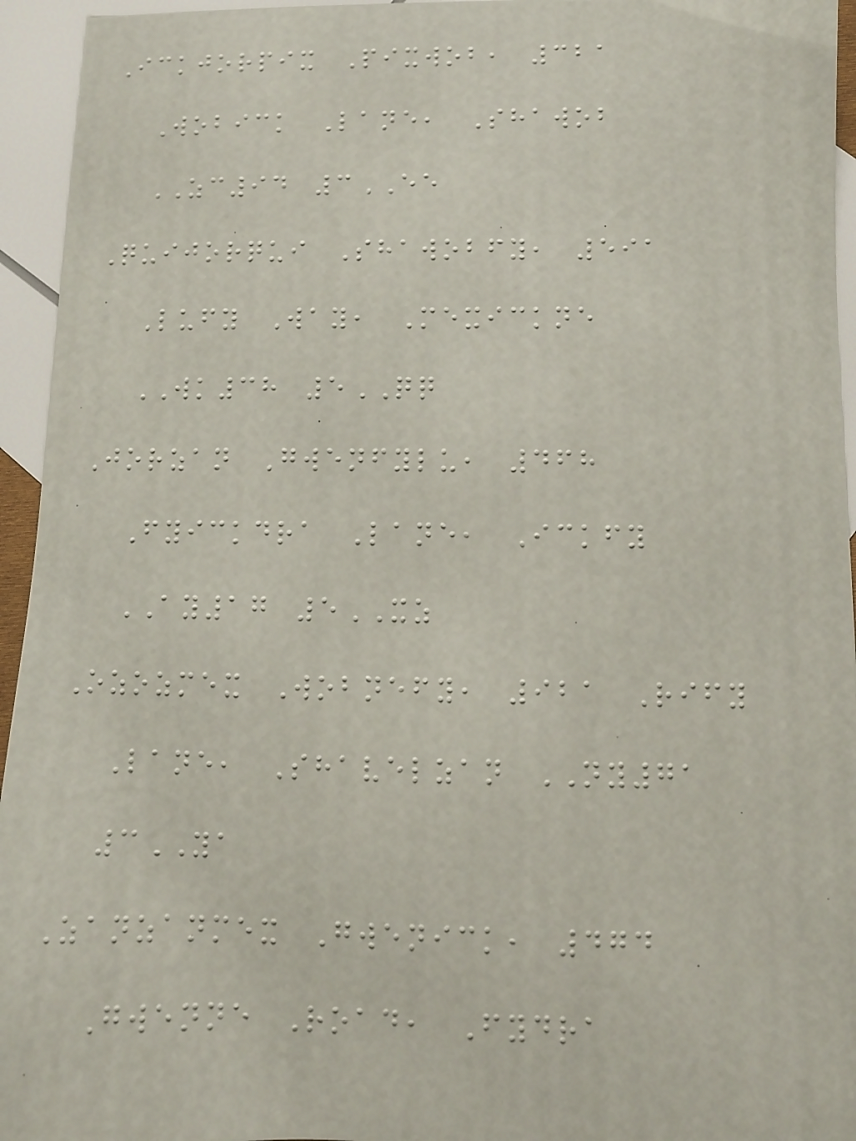Ickjorpix Pixwob, 321
Wobick Lane, Shawob
ZC94 3EE
Quijorqui Shawobfy, 591
Lufy Way, Mexickne
WK38 5QQ
Jorzan Gwenfylu, 468
Fyickdra Lane, Ickfy
AY17 5XZ
Ozozmex Wobnefy, 921 Rify
Lane, Shavelzan NY71
3YA
Zanzanmex Gwenick, 474
Gwenne Road, Fydra
